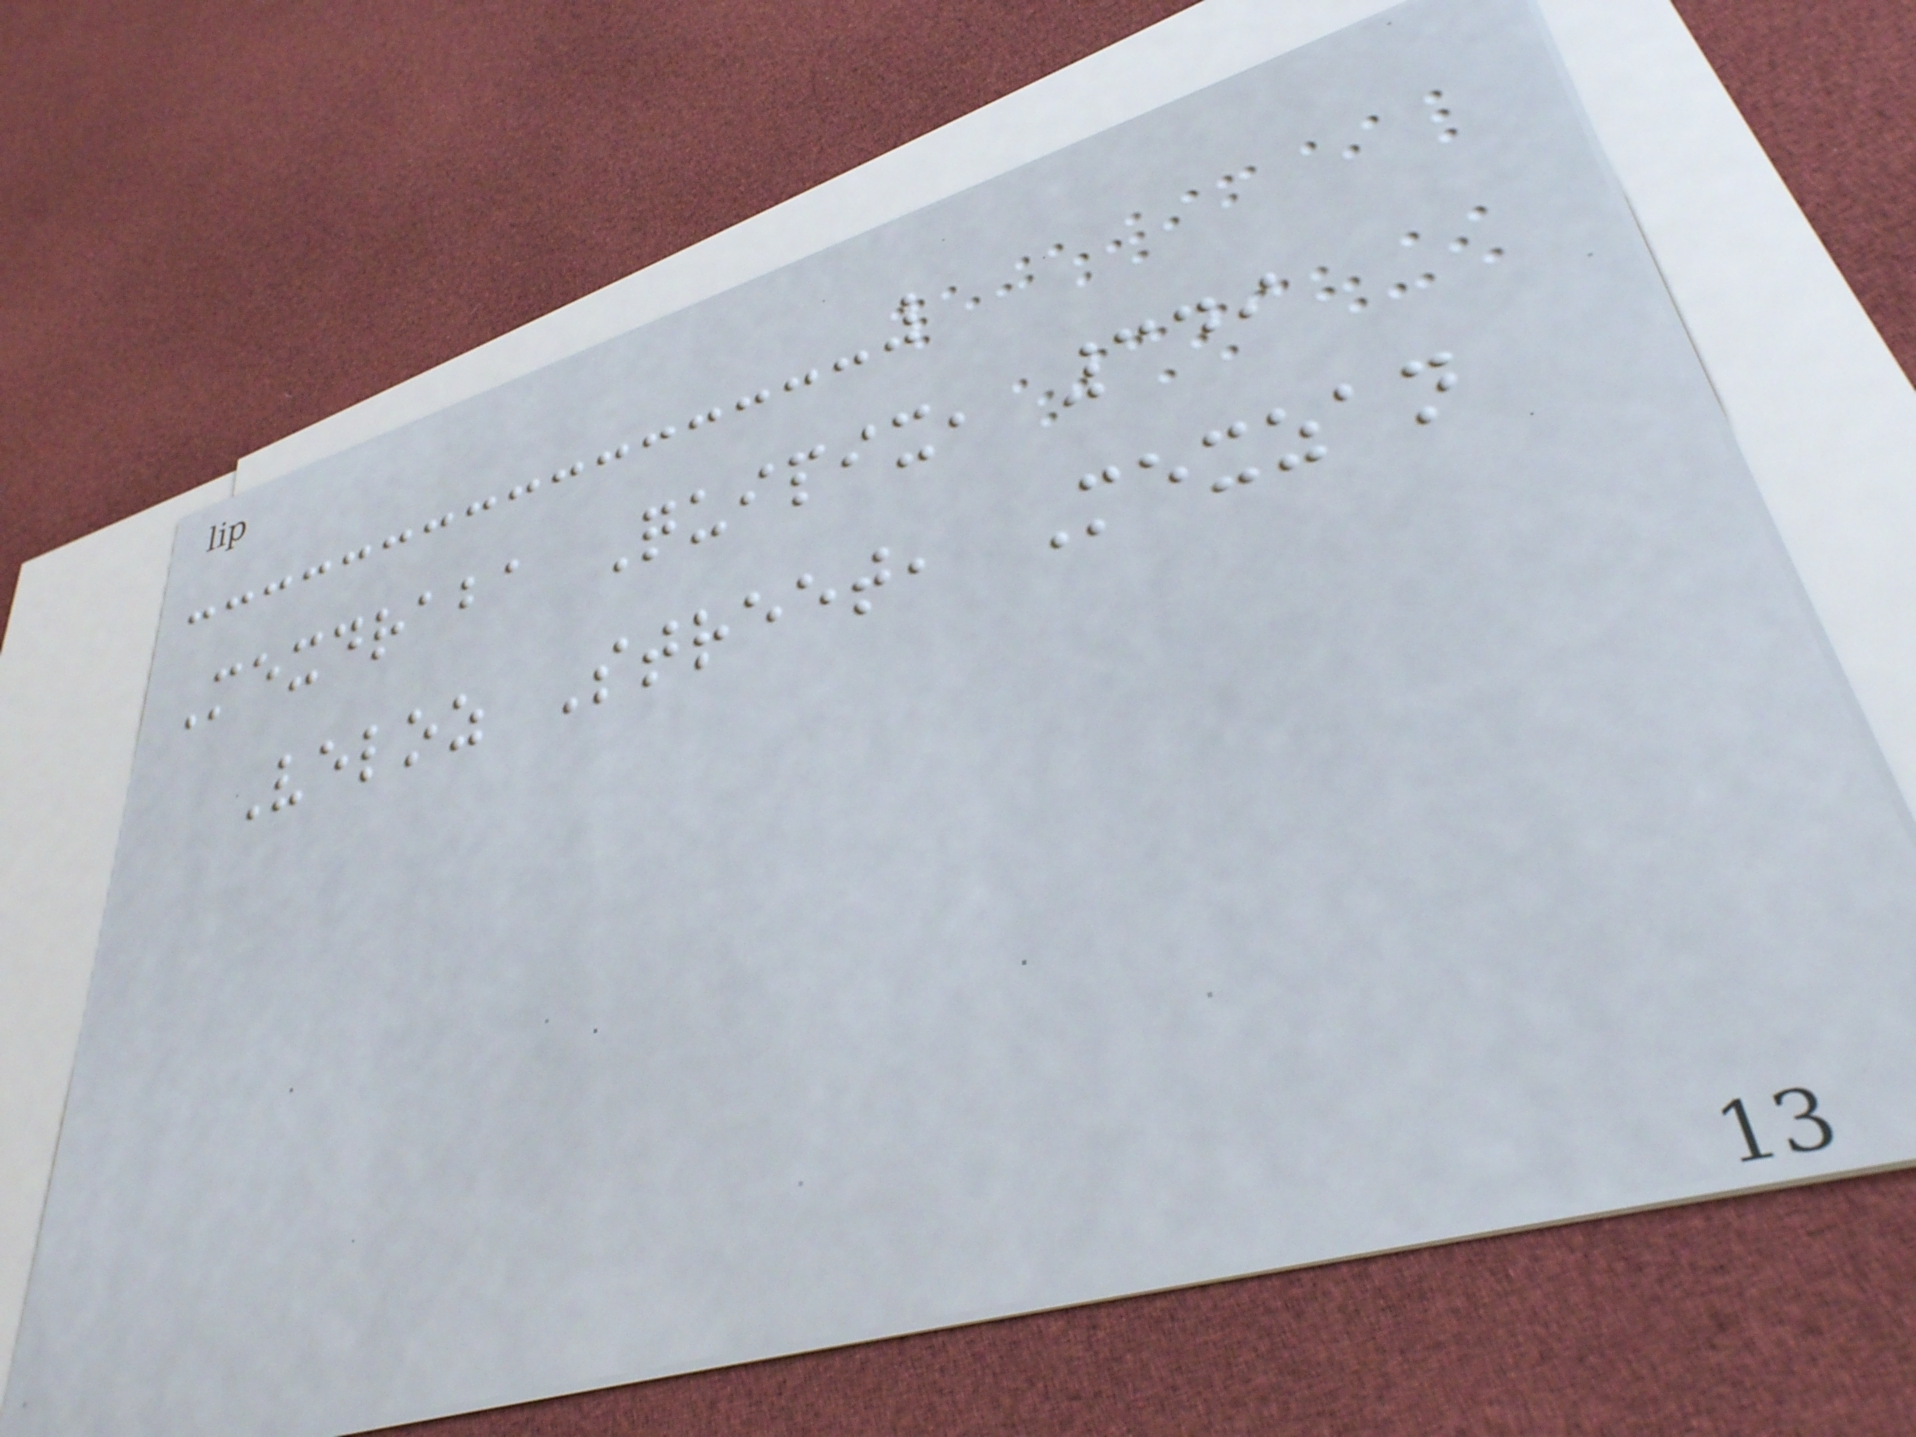Mexdraba Quipix, 349
Veloz Street, Mexzan
